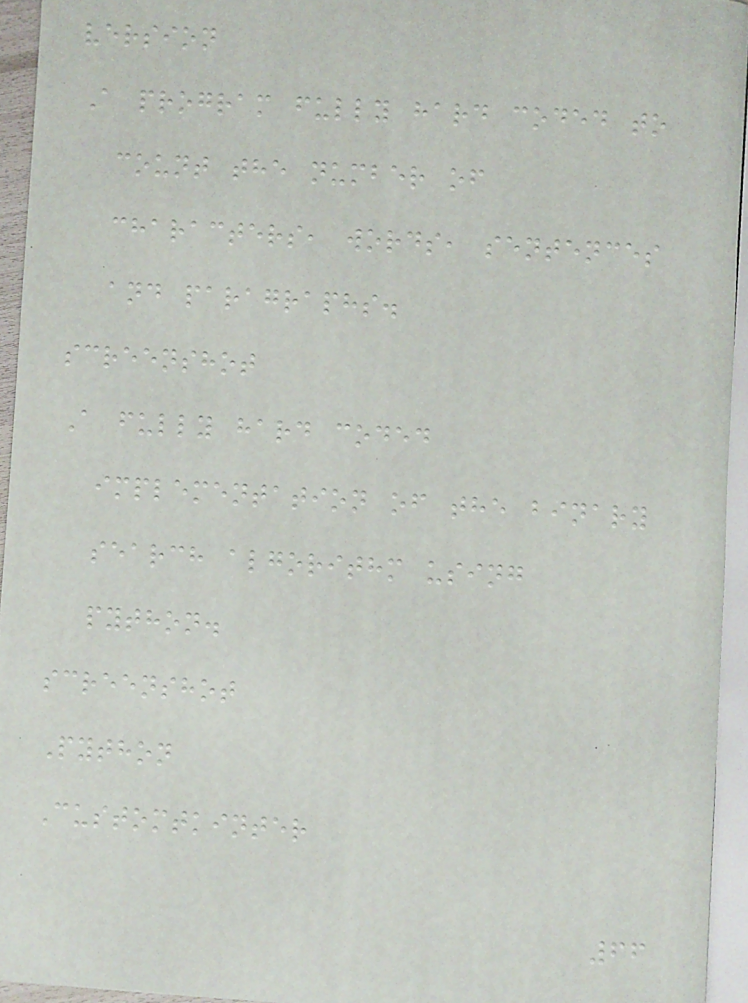version
A program fully hard coded to
count the number of
characters, words, sentences
and paragraphs.
screenshot
A fully hard coded
implementation of the binary
search algorithm using
python.
screenshot
Python
Customtkinter
66
